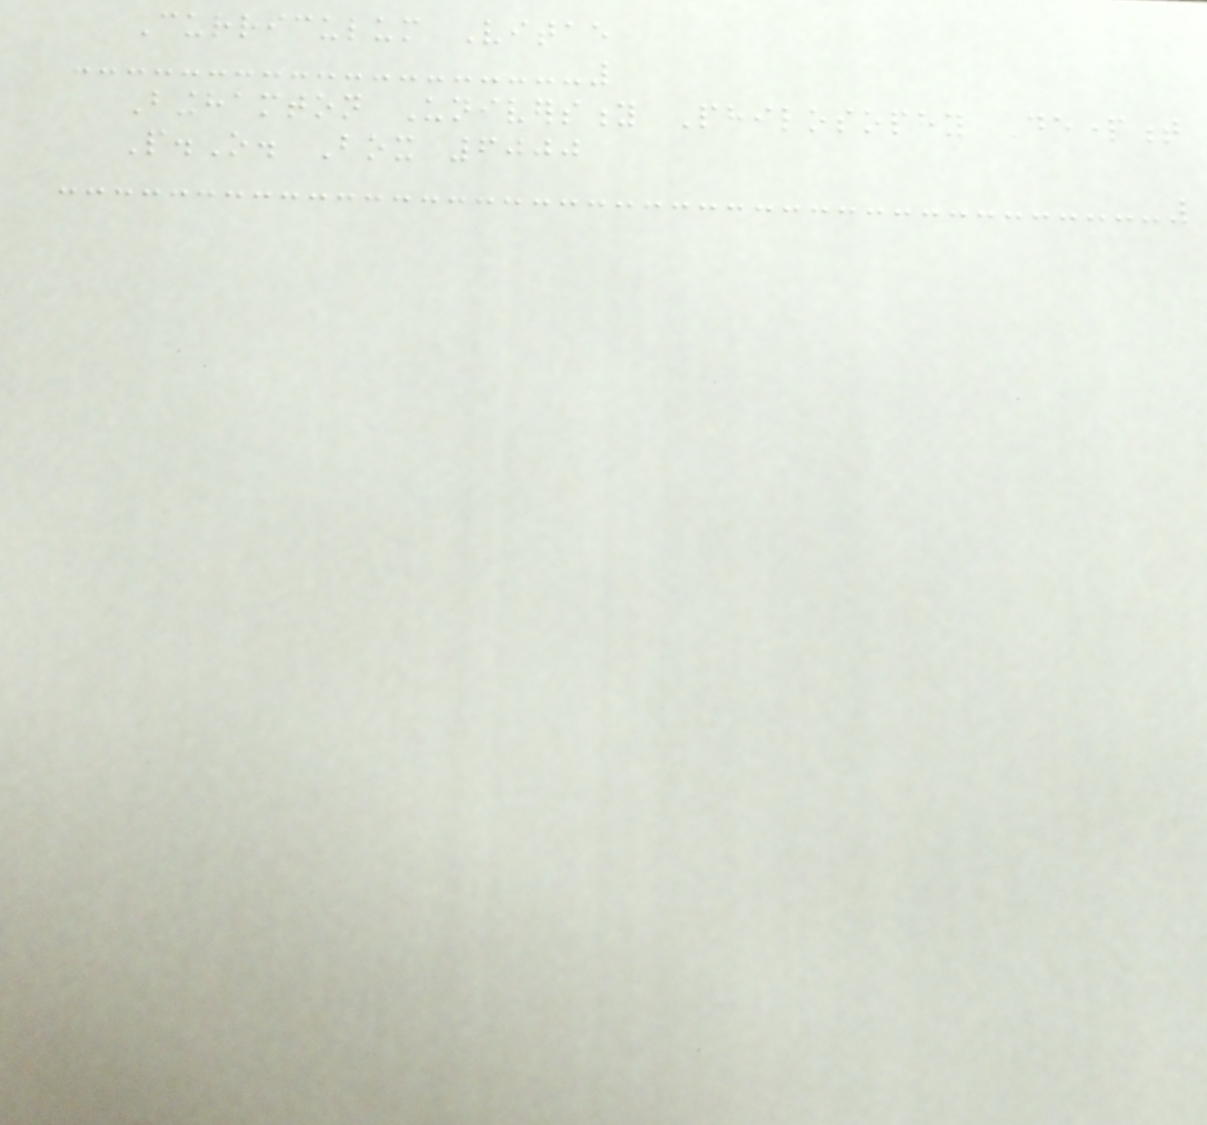Curriculum Vitae
Binghamton University Philosophy Department
P.O. Box 6000
